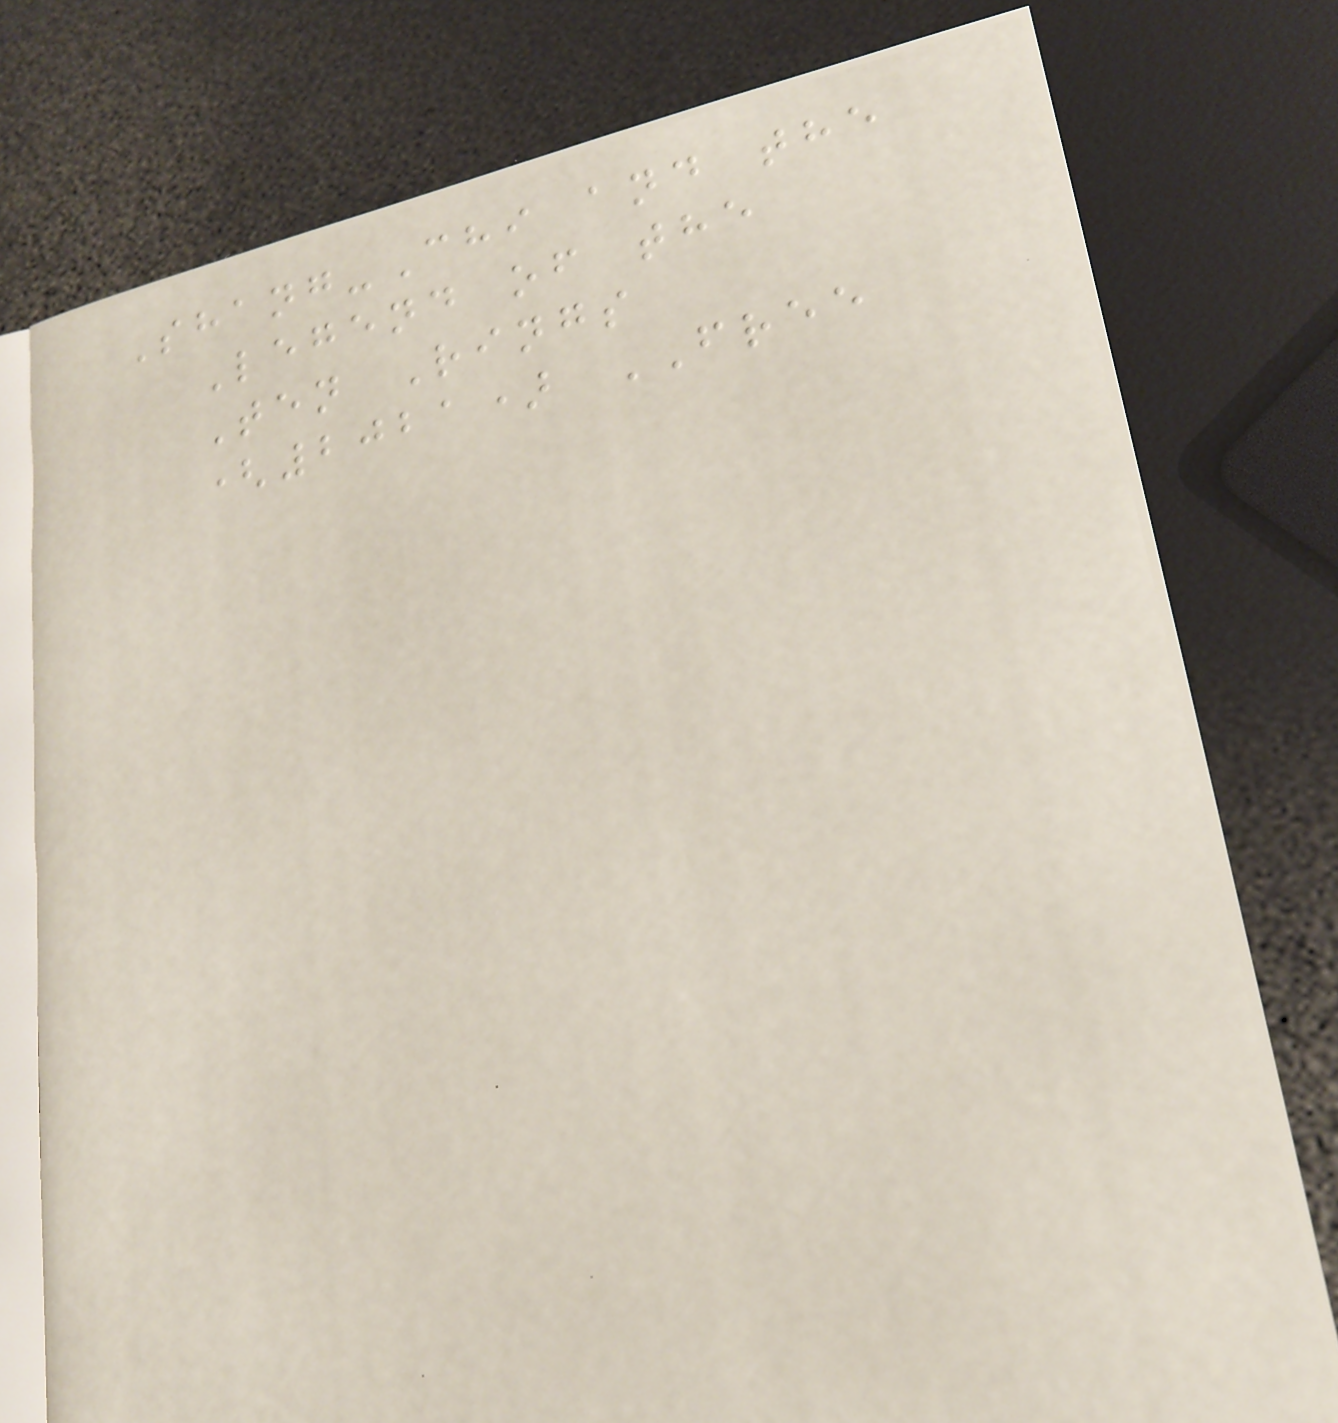Shang-Chi and the
Legend of the
Ten Rings
(2021) FREE
